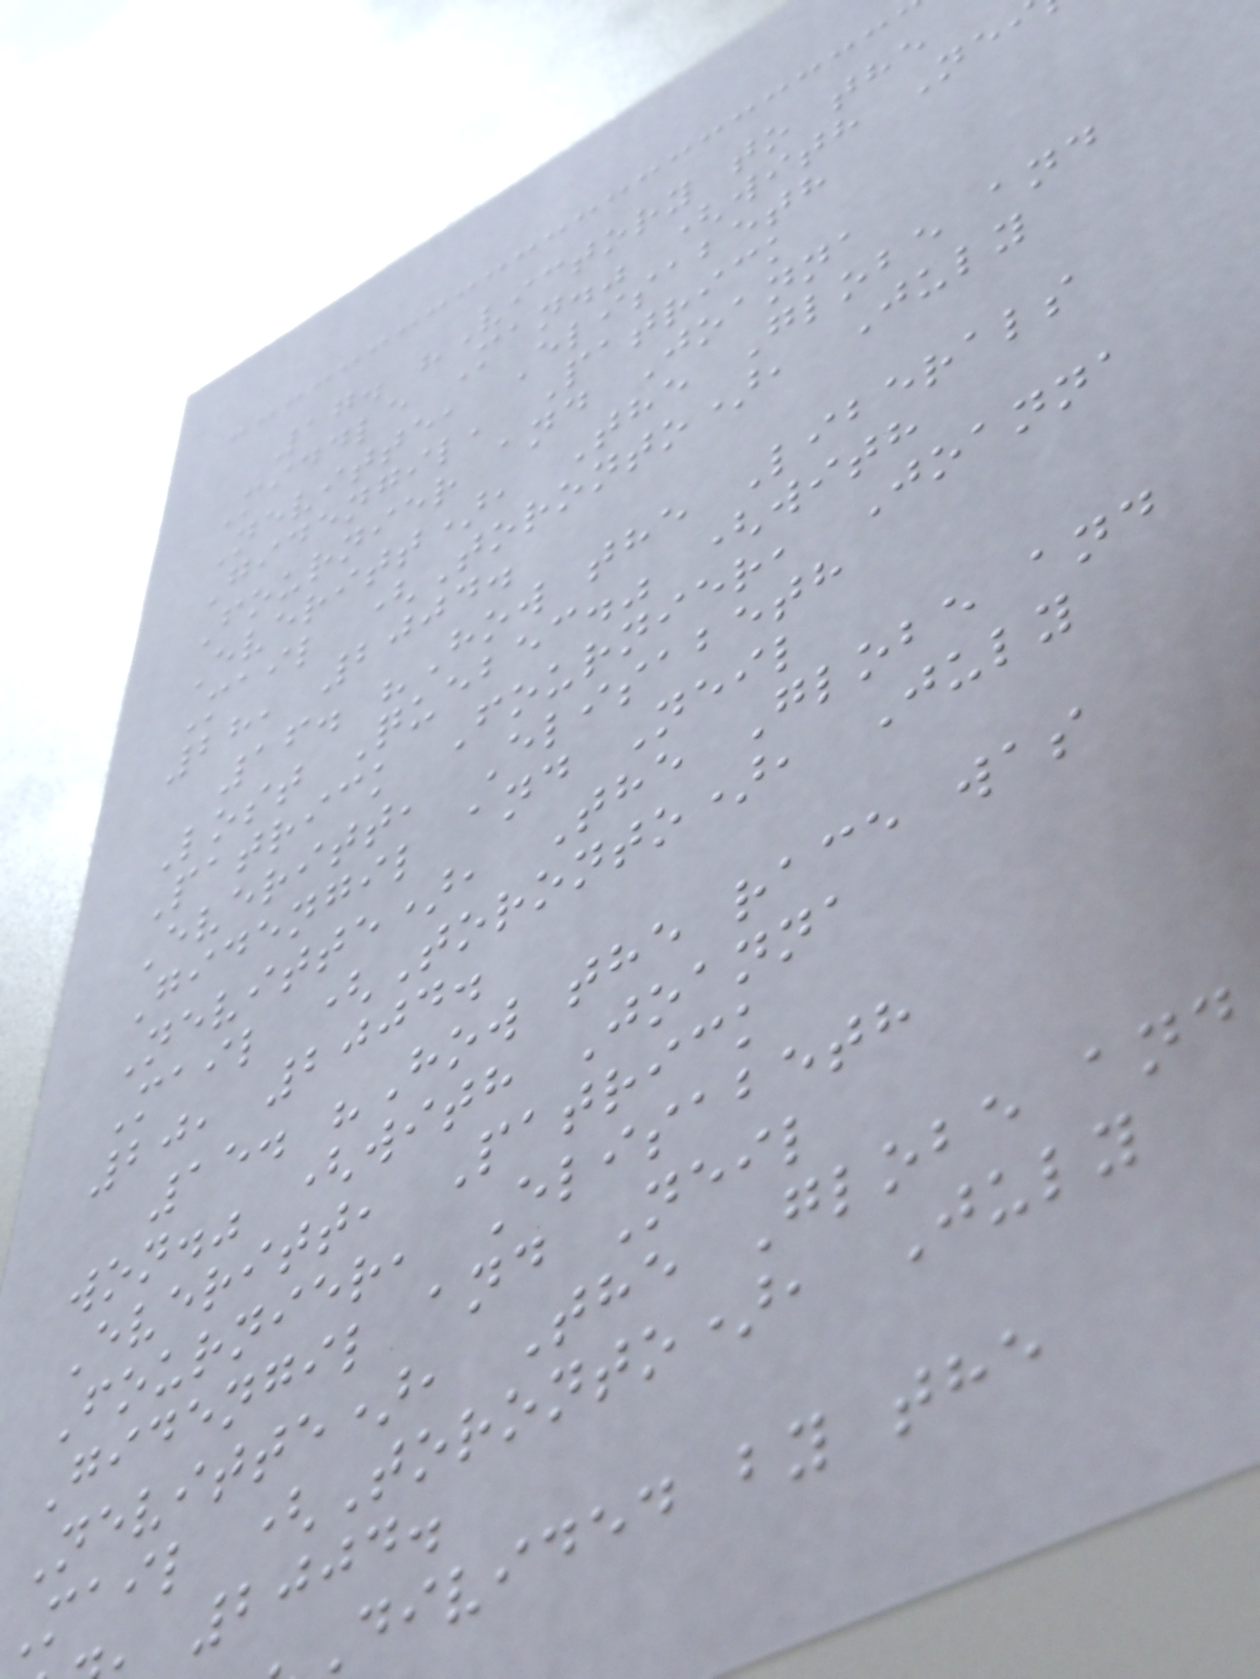17. "Victory to the
Middle Man." (with Ne
Nevitte, Elisabeth
Gidengil, Patrick
Fournier and Joanna
Everitt), The Globe and
Mail (Toronto), July
28, 2004.
16. "How the Liberals
Lost Quebec." (with
Patrick Fournier, Joanna
Everitt, Elisabeth
Gidengil and Neil
Nevitte), The Globe and
Mail (Toronto), July
20, 2004.
15. "How the race was
won." (with Joanna
Everitt, Patrick
Fournier, Elisabeth
Gidengil and Neil
Nevitte), The Globe and
Mail (Toronto), July
2004.
divided by the
